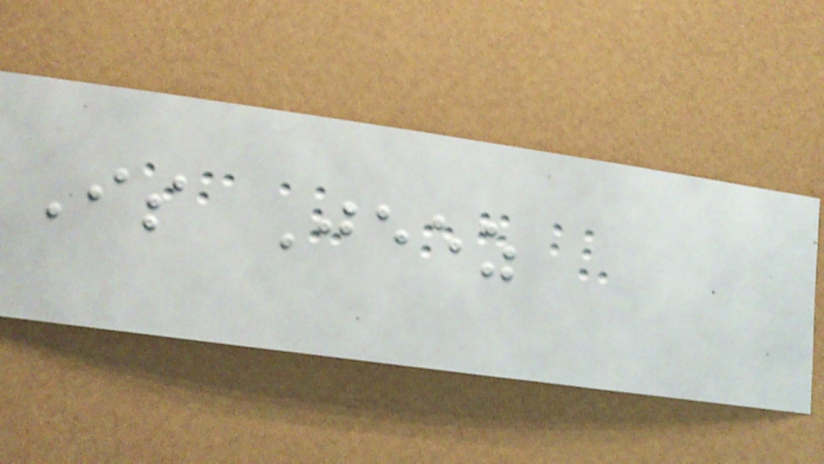Is Jeez
